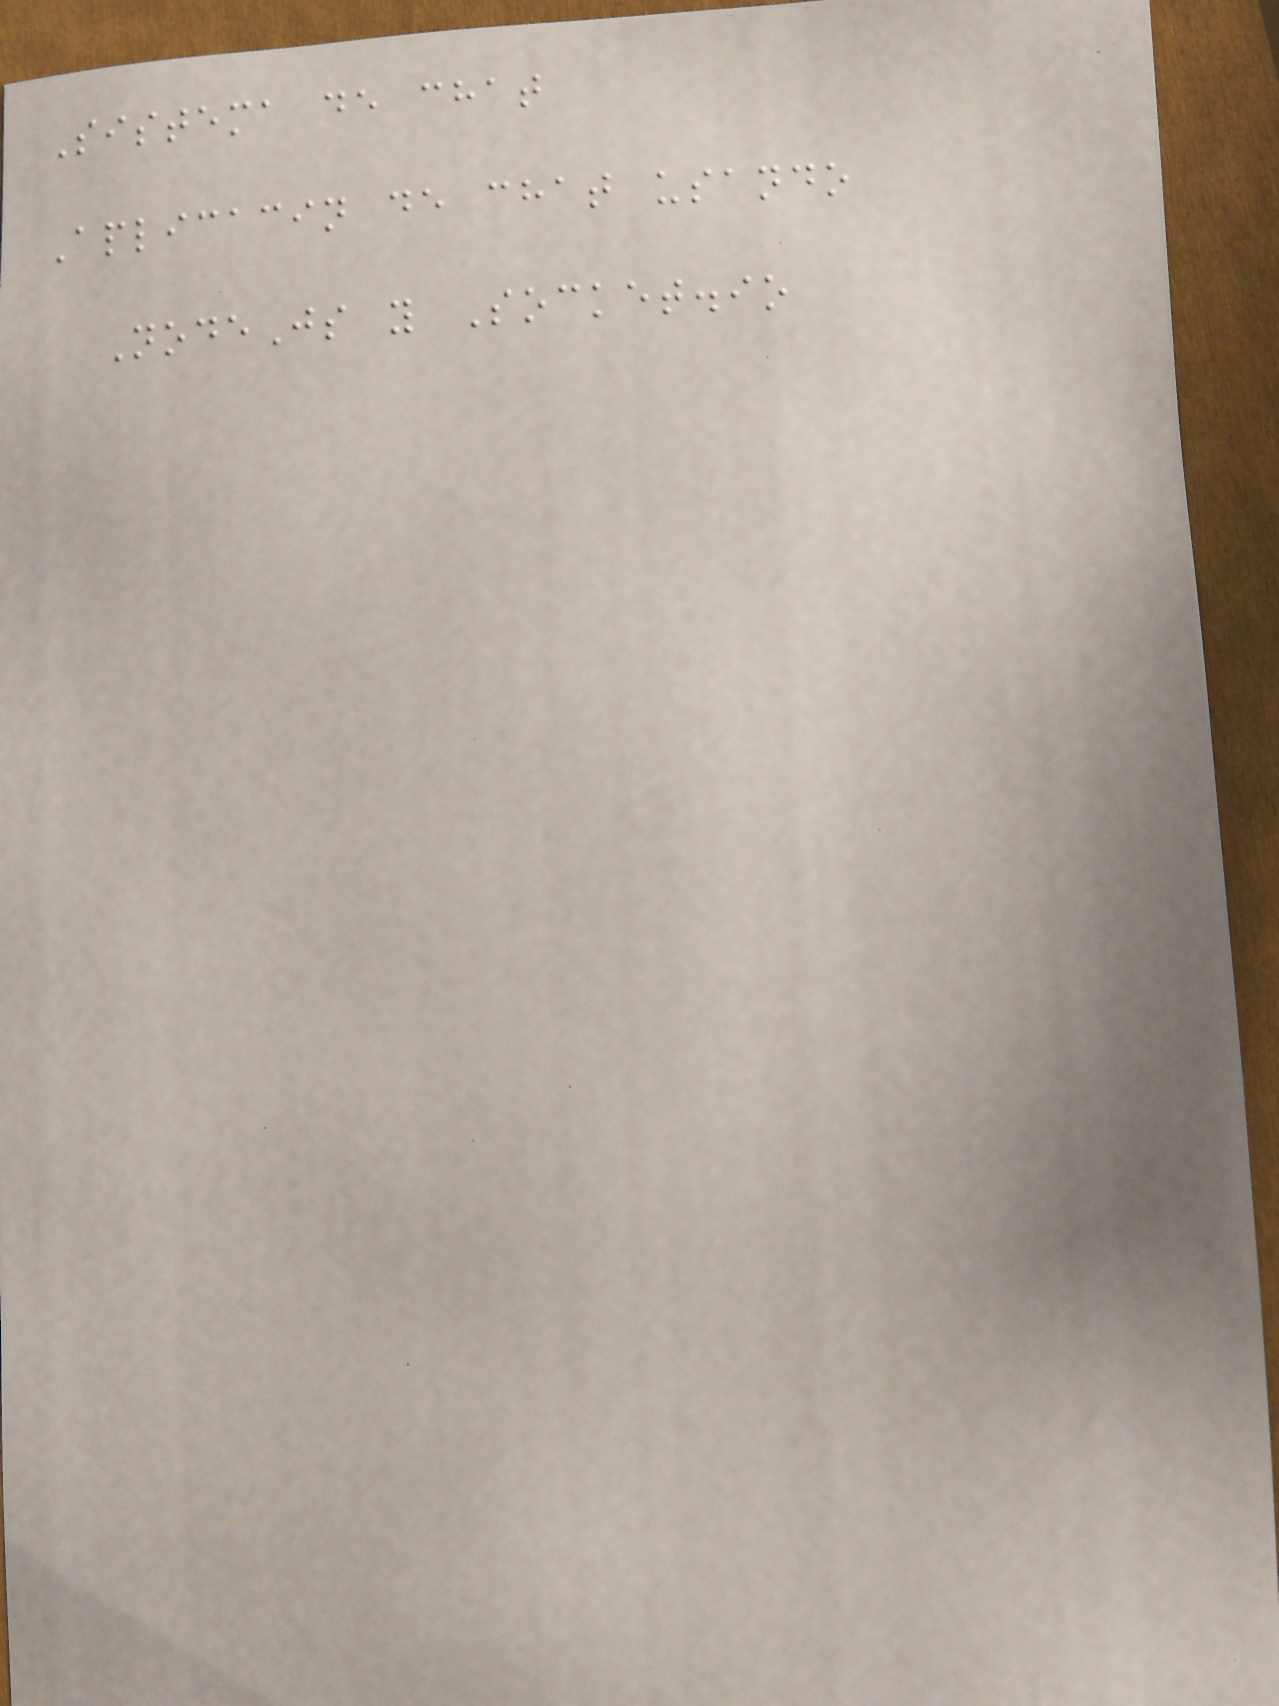Sistema de chat
Aplicacin de chat usando
NodeJs y Socket.io
